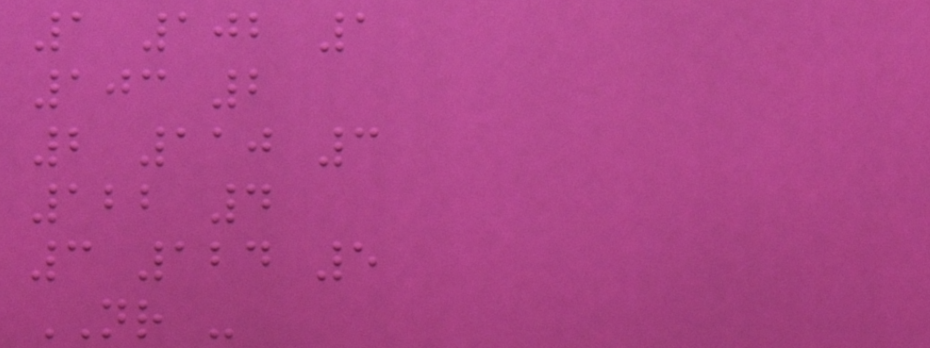1 102 1
103 2
2 110 3
122 4
3 124 5
NR -
